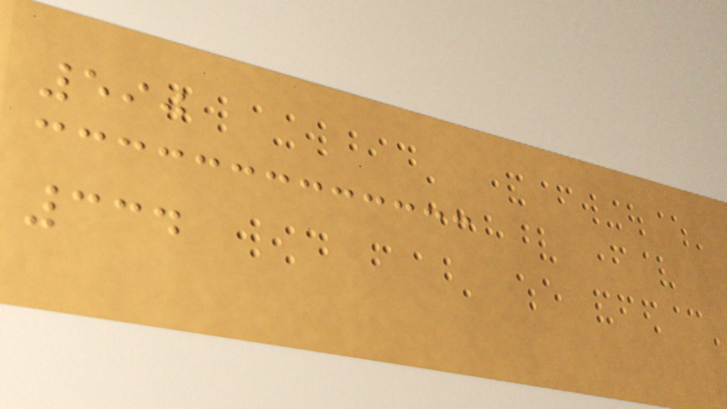590
334
